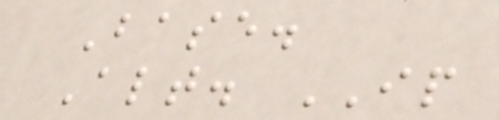Base.
Alt. IP
